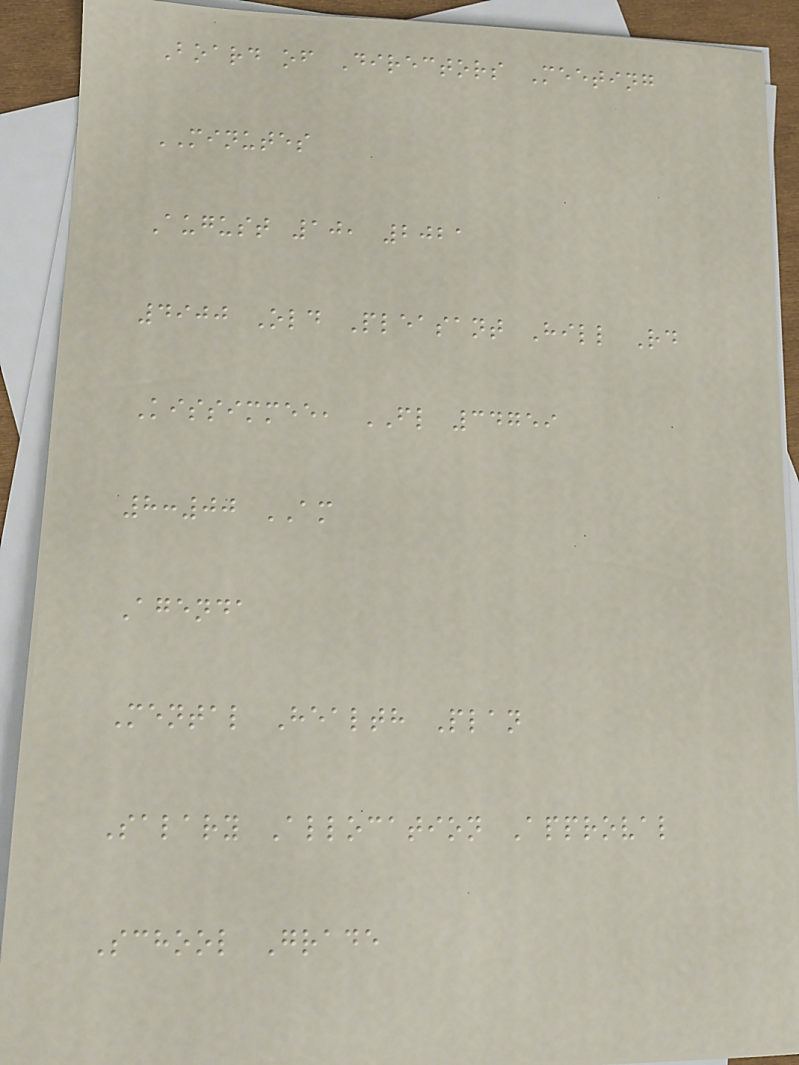Board of Directors Meeting
MINUTES
August 10, 2021
4900 Old Pleasant Hill Rd
Kissimmee, FL 34759
8:00 AM
Agenda
Mental Health Plan
Salary Allocation Approval
School Grade
